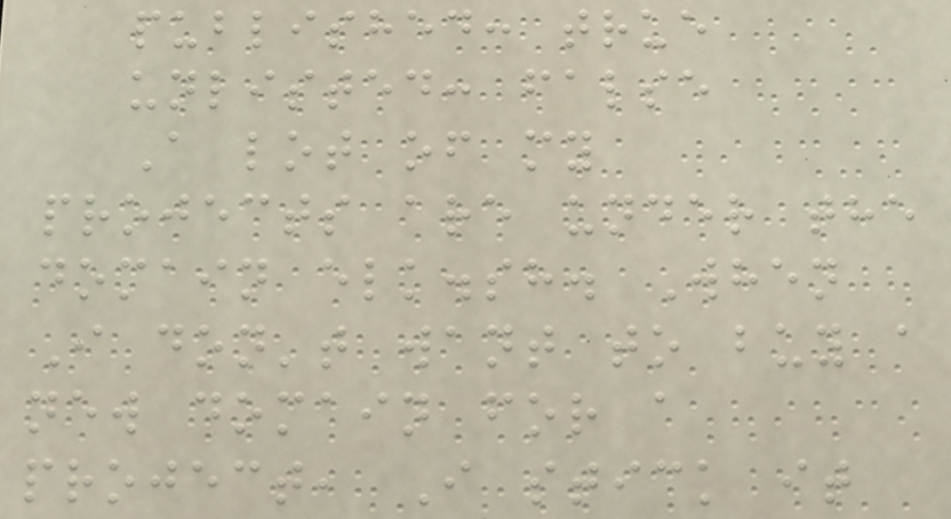published: true
unlisted: false
A lot of my
projects are under the
domain elk.sh. When
I don't want to buy a
new domain for a
project, I stick it
